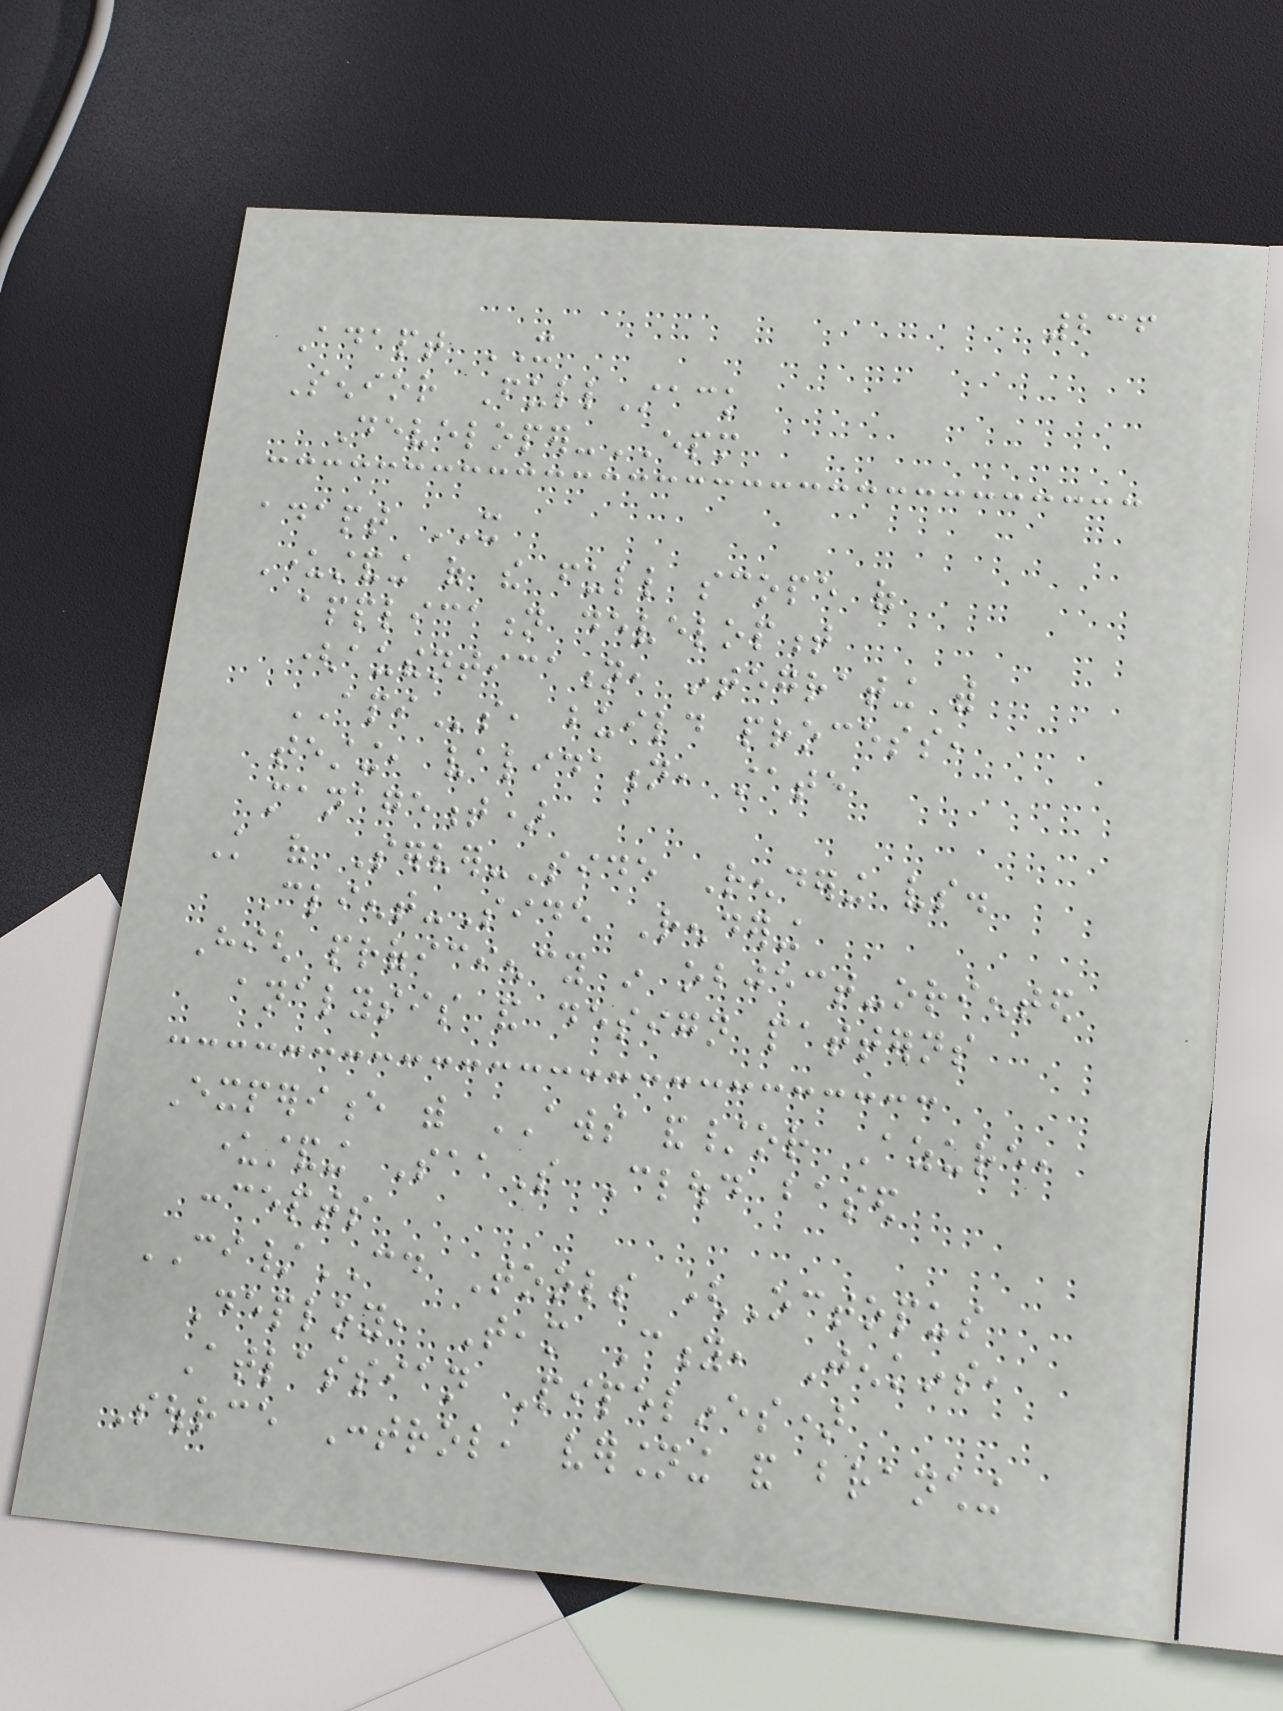236
Adapt IT
Senior FullStack
Developer-EPM
adapt IT
Understanding of the full scope of
application development
(authentication, integrating with
APIs, build process,
testing, validation, state
management)
Knowledge of Server-Side Rendering vs.
Client-Side Rendering
High proficiency in object-oriented
analysis and design patterns
Experience with AWS and/or Azure,
understanding SaaS Cloud based
concepts
CI/CD Tools (Octopus
Deploy, Team City, Jenkins,
Atlassian Pipelines)
Source Control, versioning and branching
